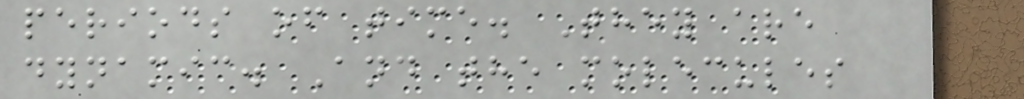periods of time. They are
dynamic. And the molecules
